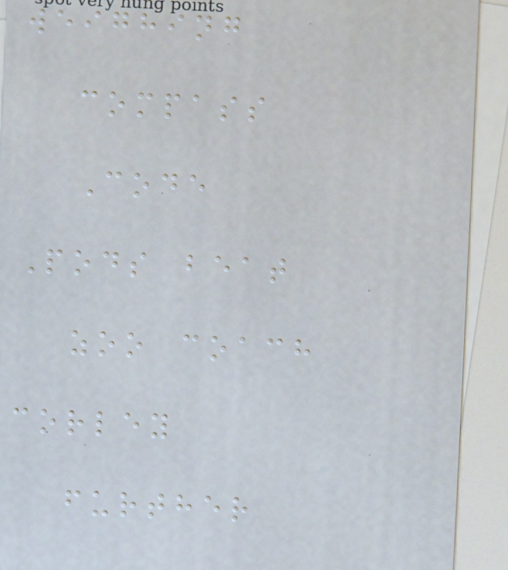weighing
compass
Code
Pods beat
zoo coach
corley
further
